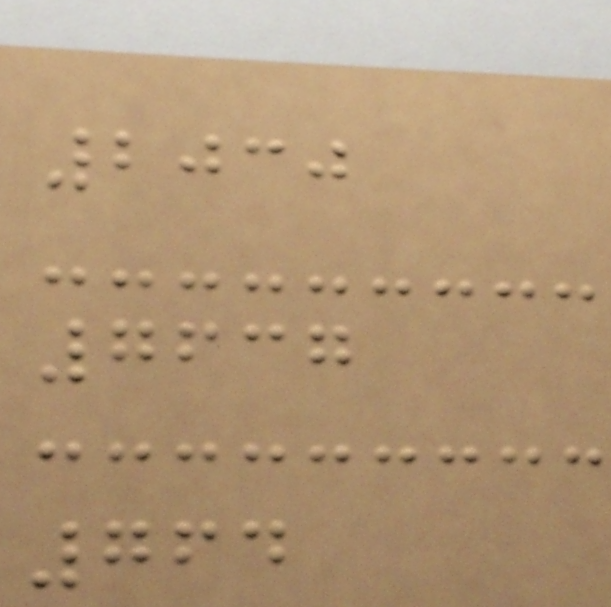2030
7637
764
